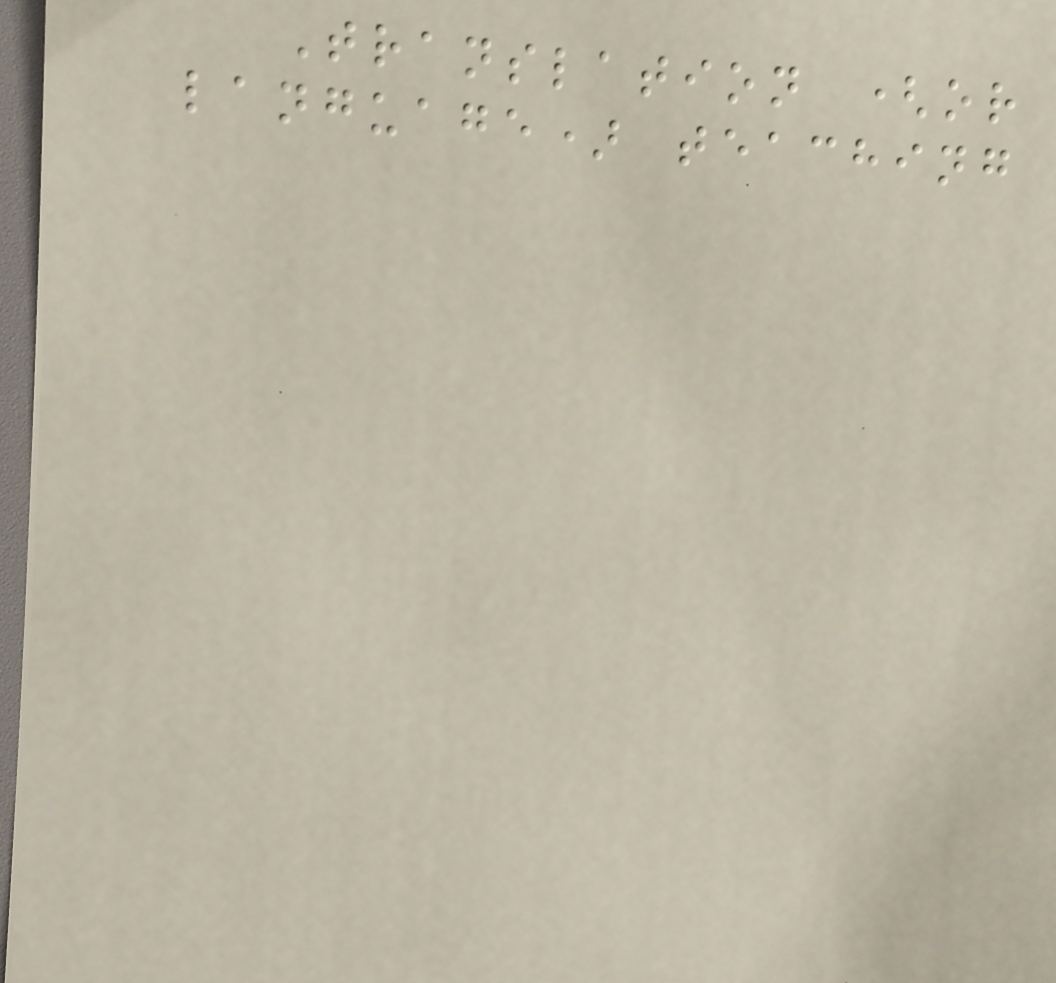Translation (or
language) teaching
